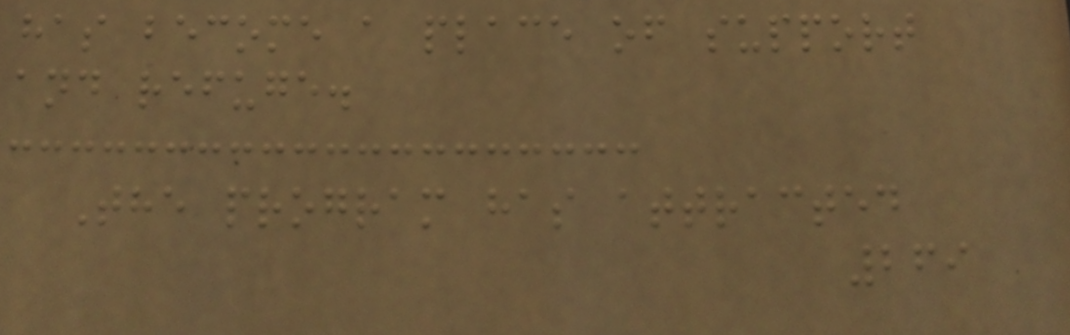has become a place of support
and refuge.
The program has attracted
269
